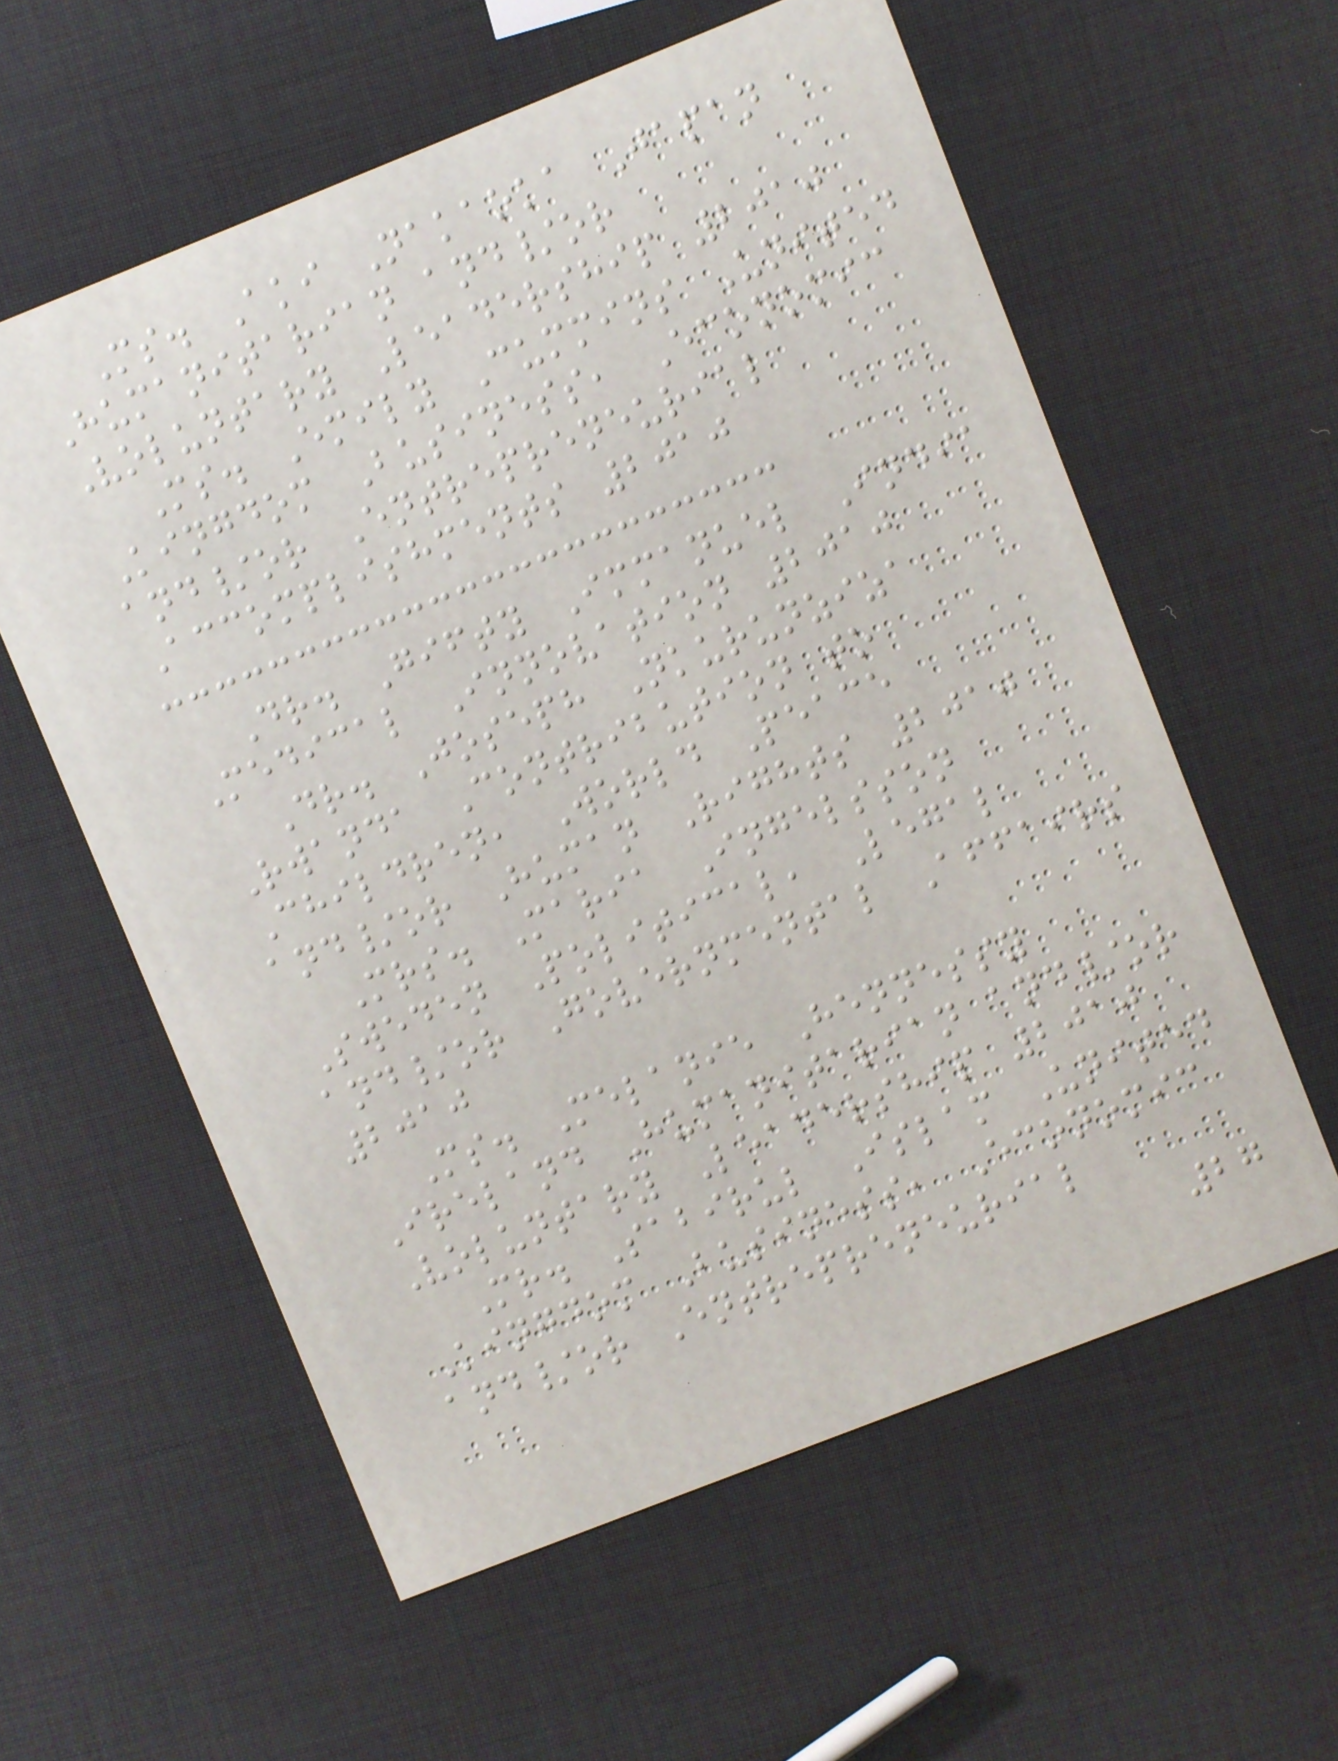Ms. Aki Nakaoka Japan
Humanitarian and/or
Voluntary Leadership 2010
Ms. Emily Cummins United
Kingdom Business, Economic
and/or Entrepreneurial
Accomplishments 2010
Dr. Gifty Immanuel India
Medical Innovation 2010
Dr. Joseph Nkurunziza
Rwanda Contribution to
Children, World Peace
and/or Human Rights 2010
Mrs. Maria Ingelsson
Sweden Political, Legal
and/or Governmental Affairs
2010
Ms. Melanie Hennessy
Ireland Humanitarian and/or
Voluntary Leadership 2010
Mr. Sabirul Islam United
Kingdom Business, Economic
and/or Entrepreneurial
27
